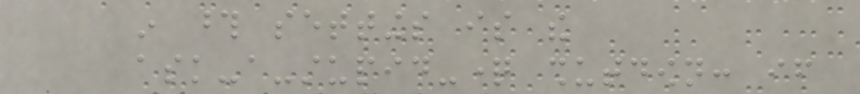in those settings is the
ask-a-stupid-question shutdown: if
